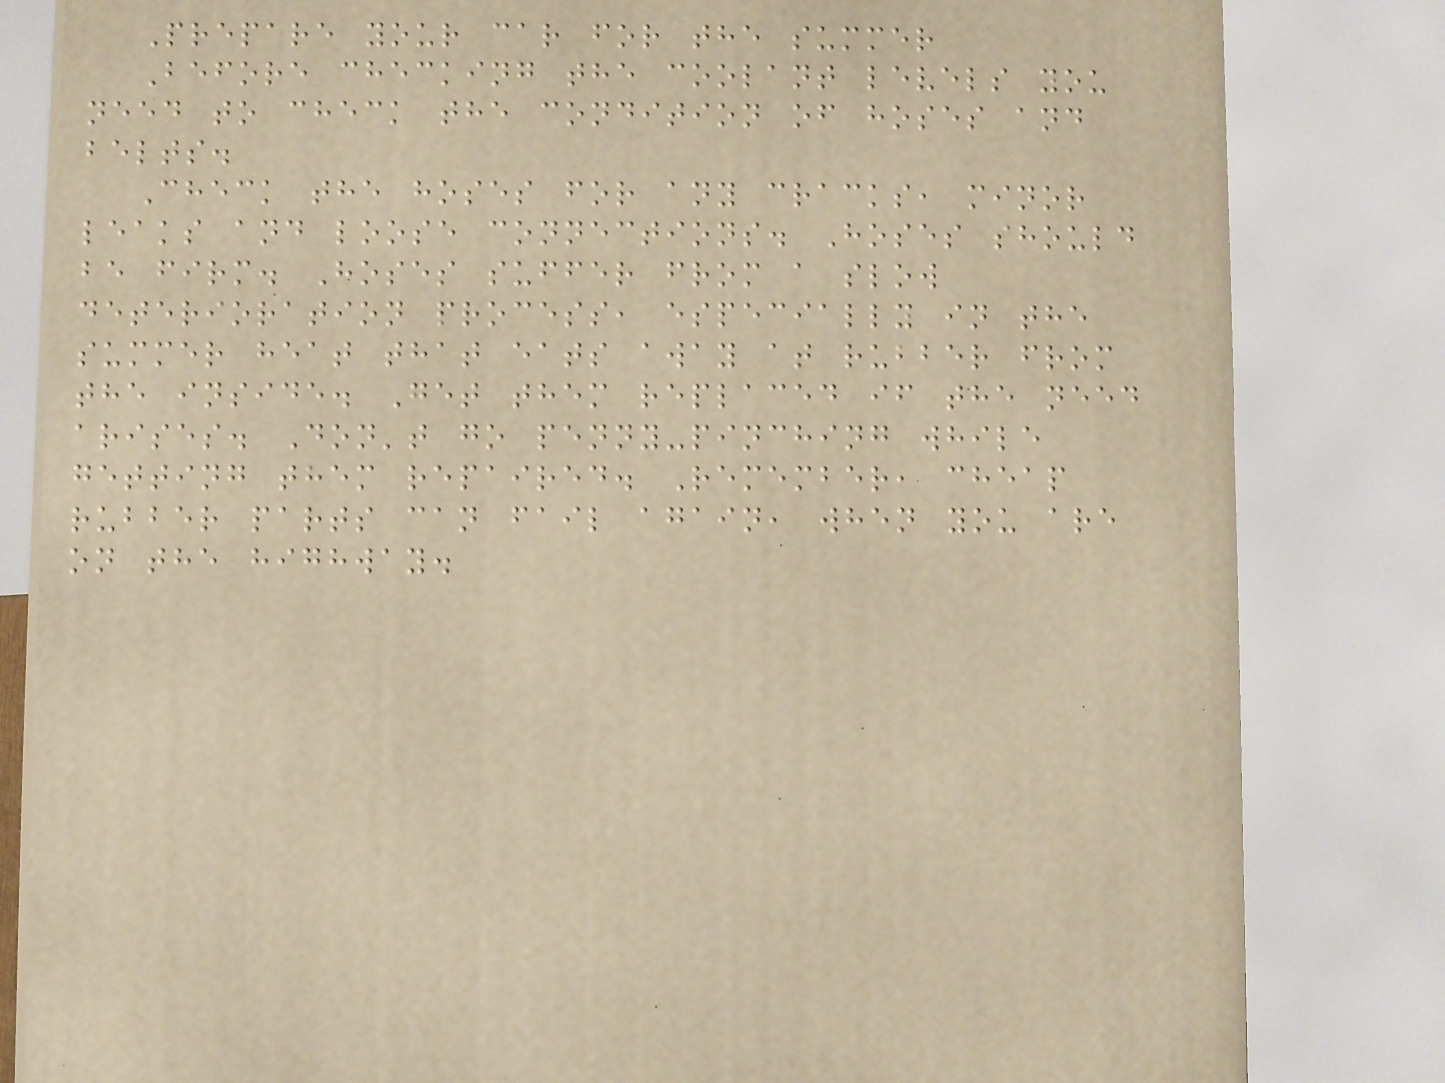Prepare your car for the summer
Before checking the coolant levels you
need to check the condition of hoses and
belts.
Check the hoses for any cracks, minor
leaks and loose connections. Hoses should
be firm. Hoses suffer from a slow
deterioration process, especially in the
summer heat that eats away at rubber from
the inside. Get them replaced if the need
arises. Don't go penny-pinching while
getting them repaired. Remember, cheap
rubber parts can fail again, when you are
on the highway.
